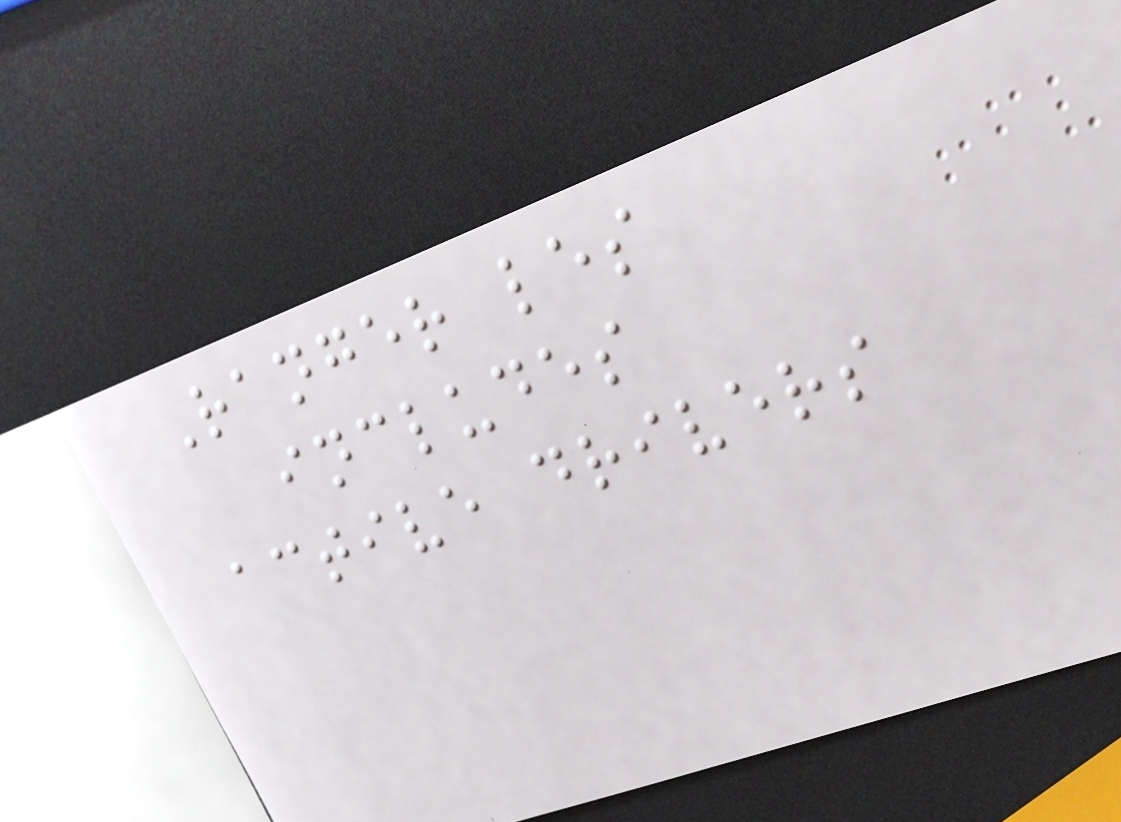Ranger les
includes
active drivers
